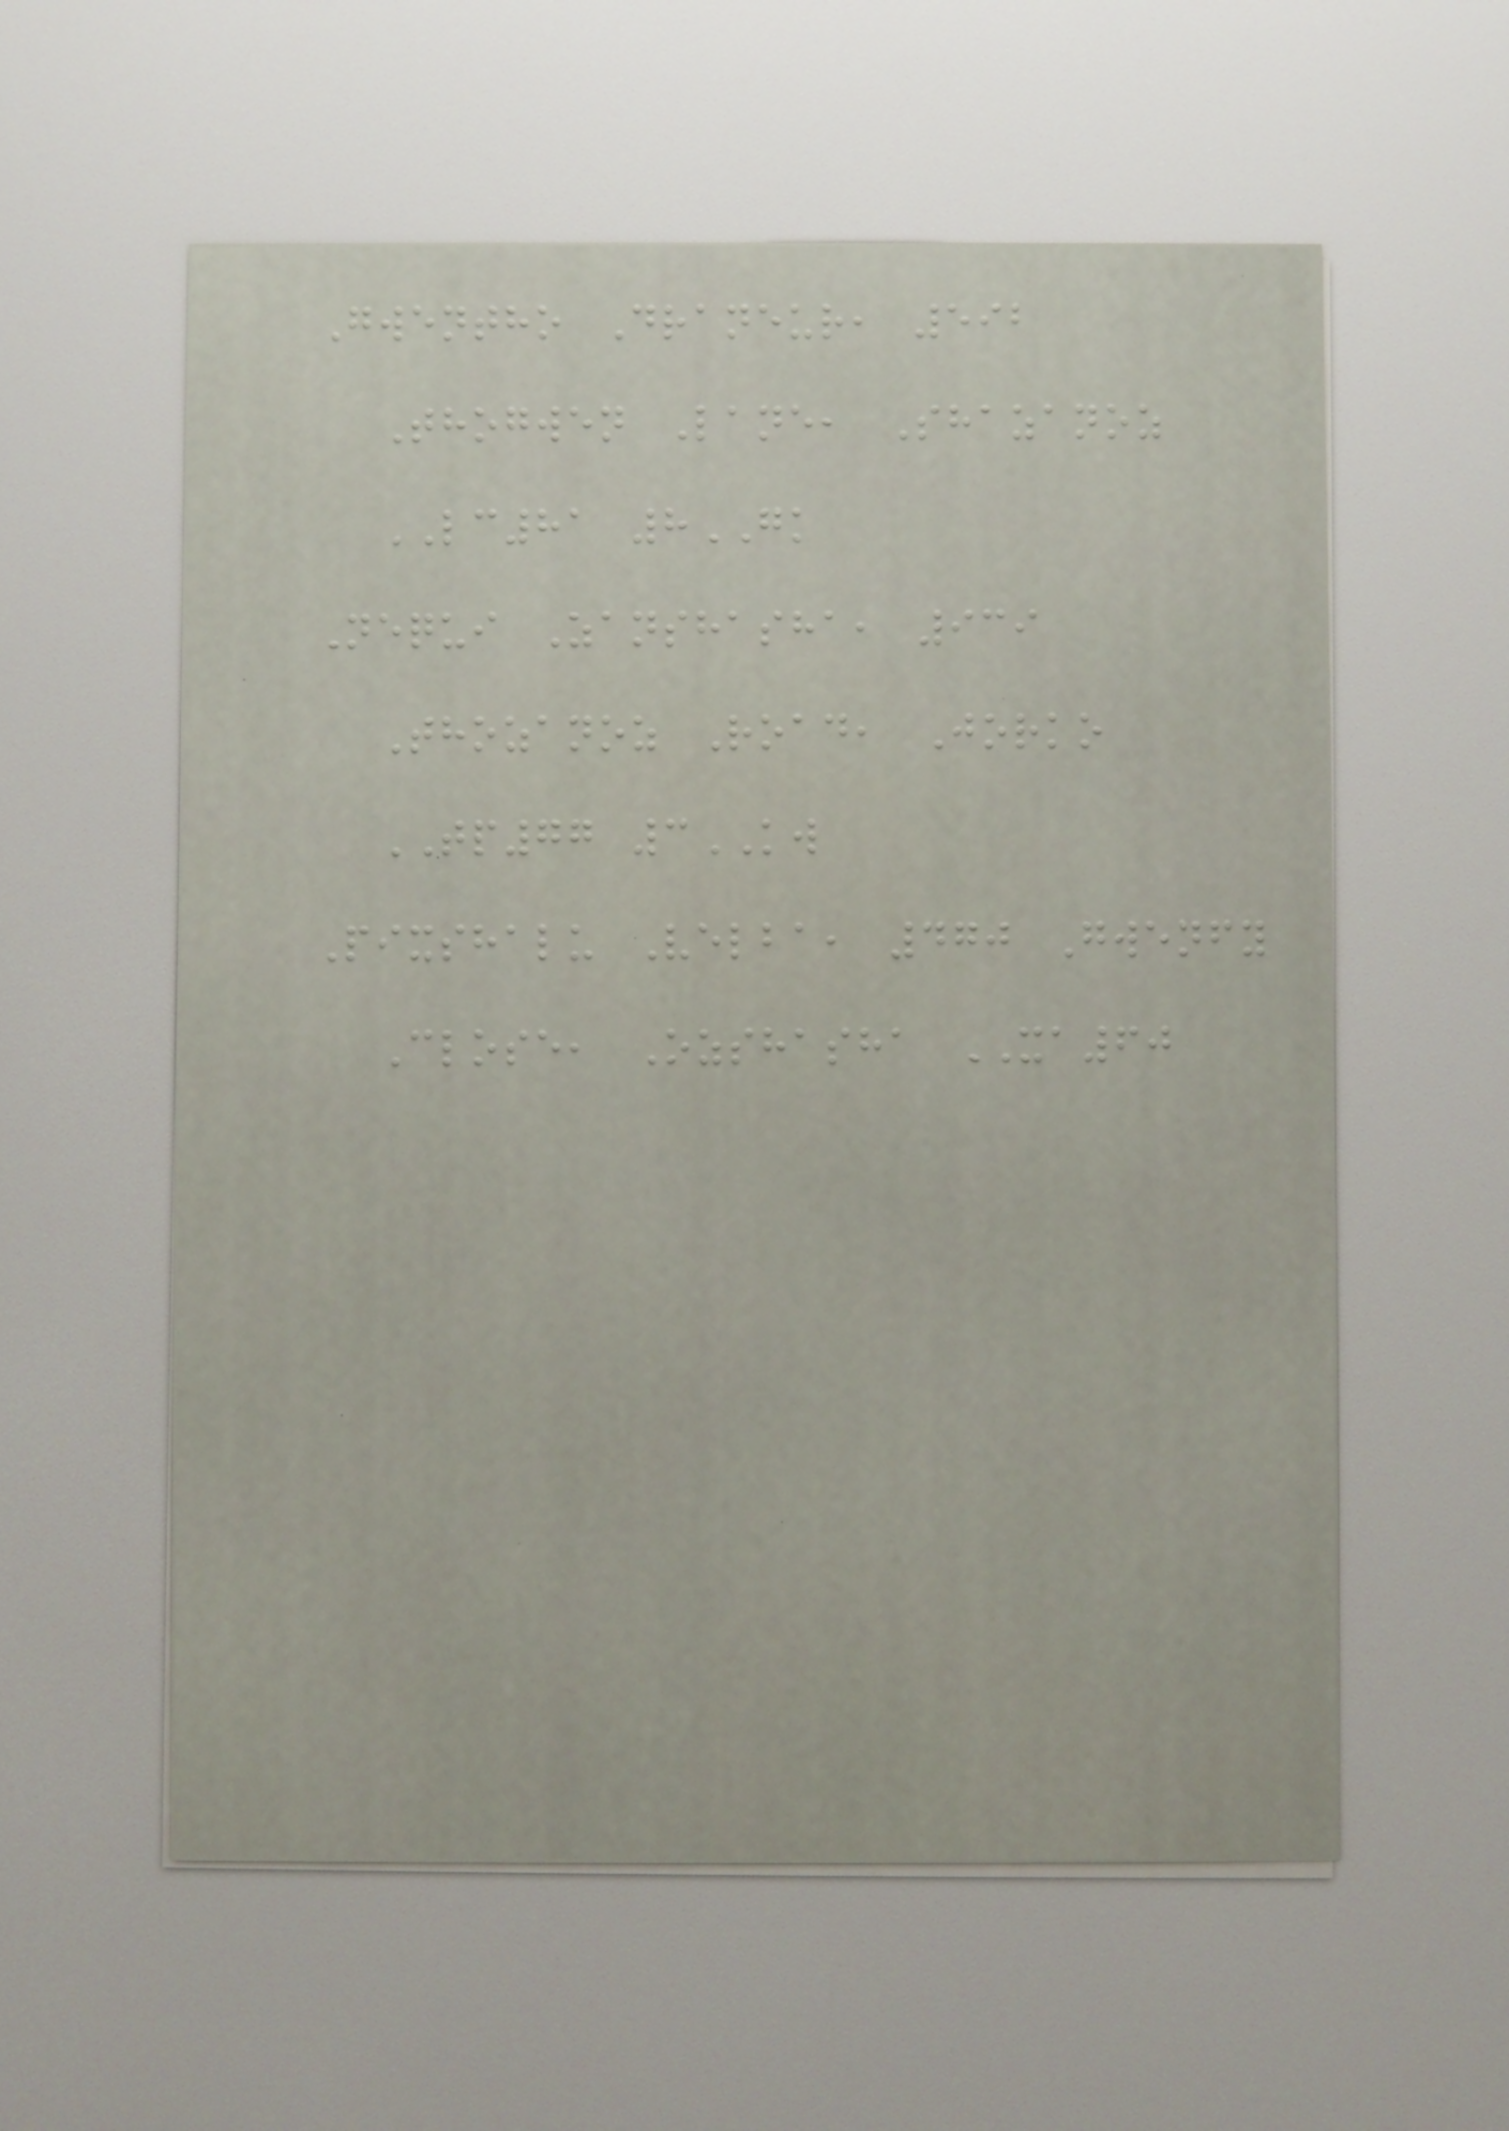Gwentho Draneur, 592
Thogwen Lane, Shazanoz
LC81 8GK
Nequi Zanshasha, 939
Thozanoz Road, Jorko
TP77 3KW
Pixshalu Velba, 470 Gwenfy
Close, Ozshasha XA60
